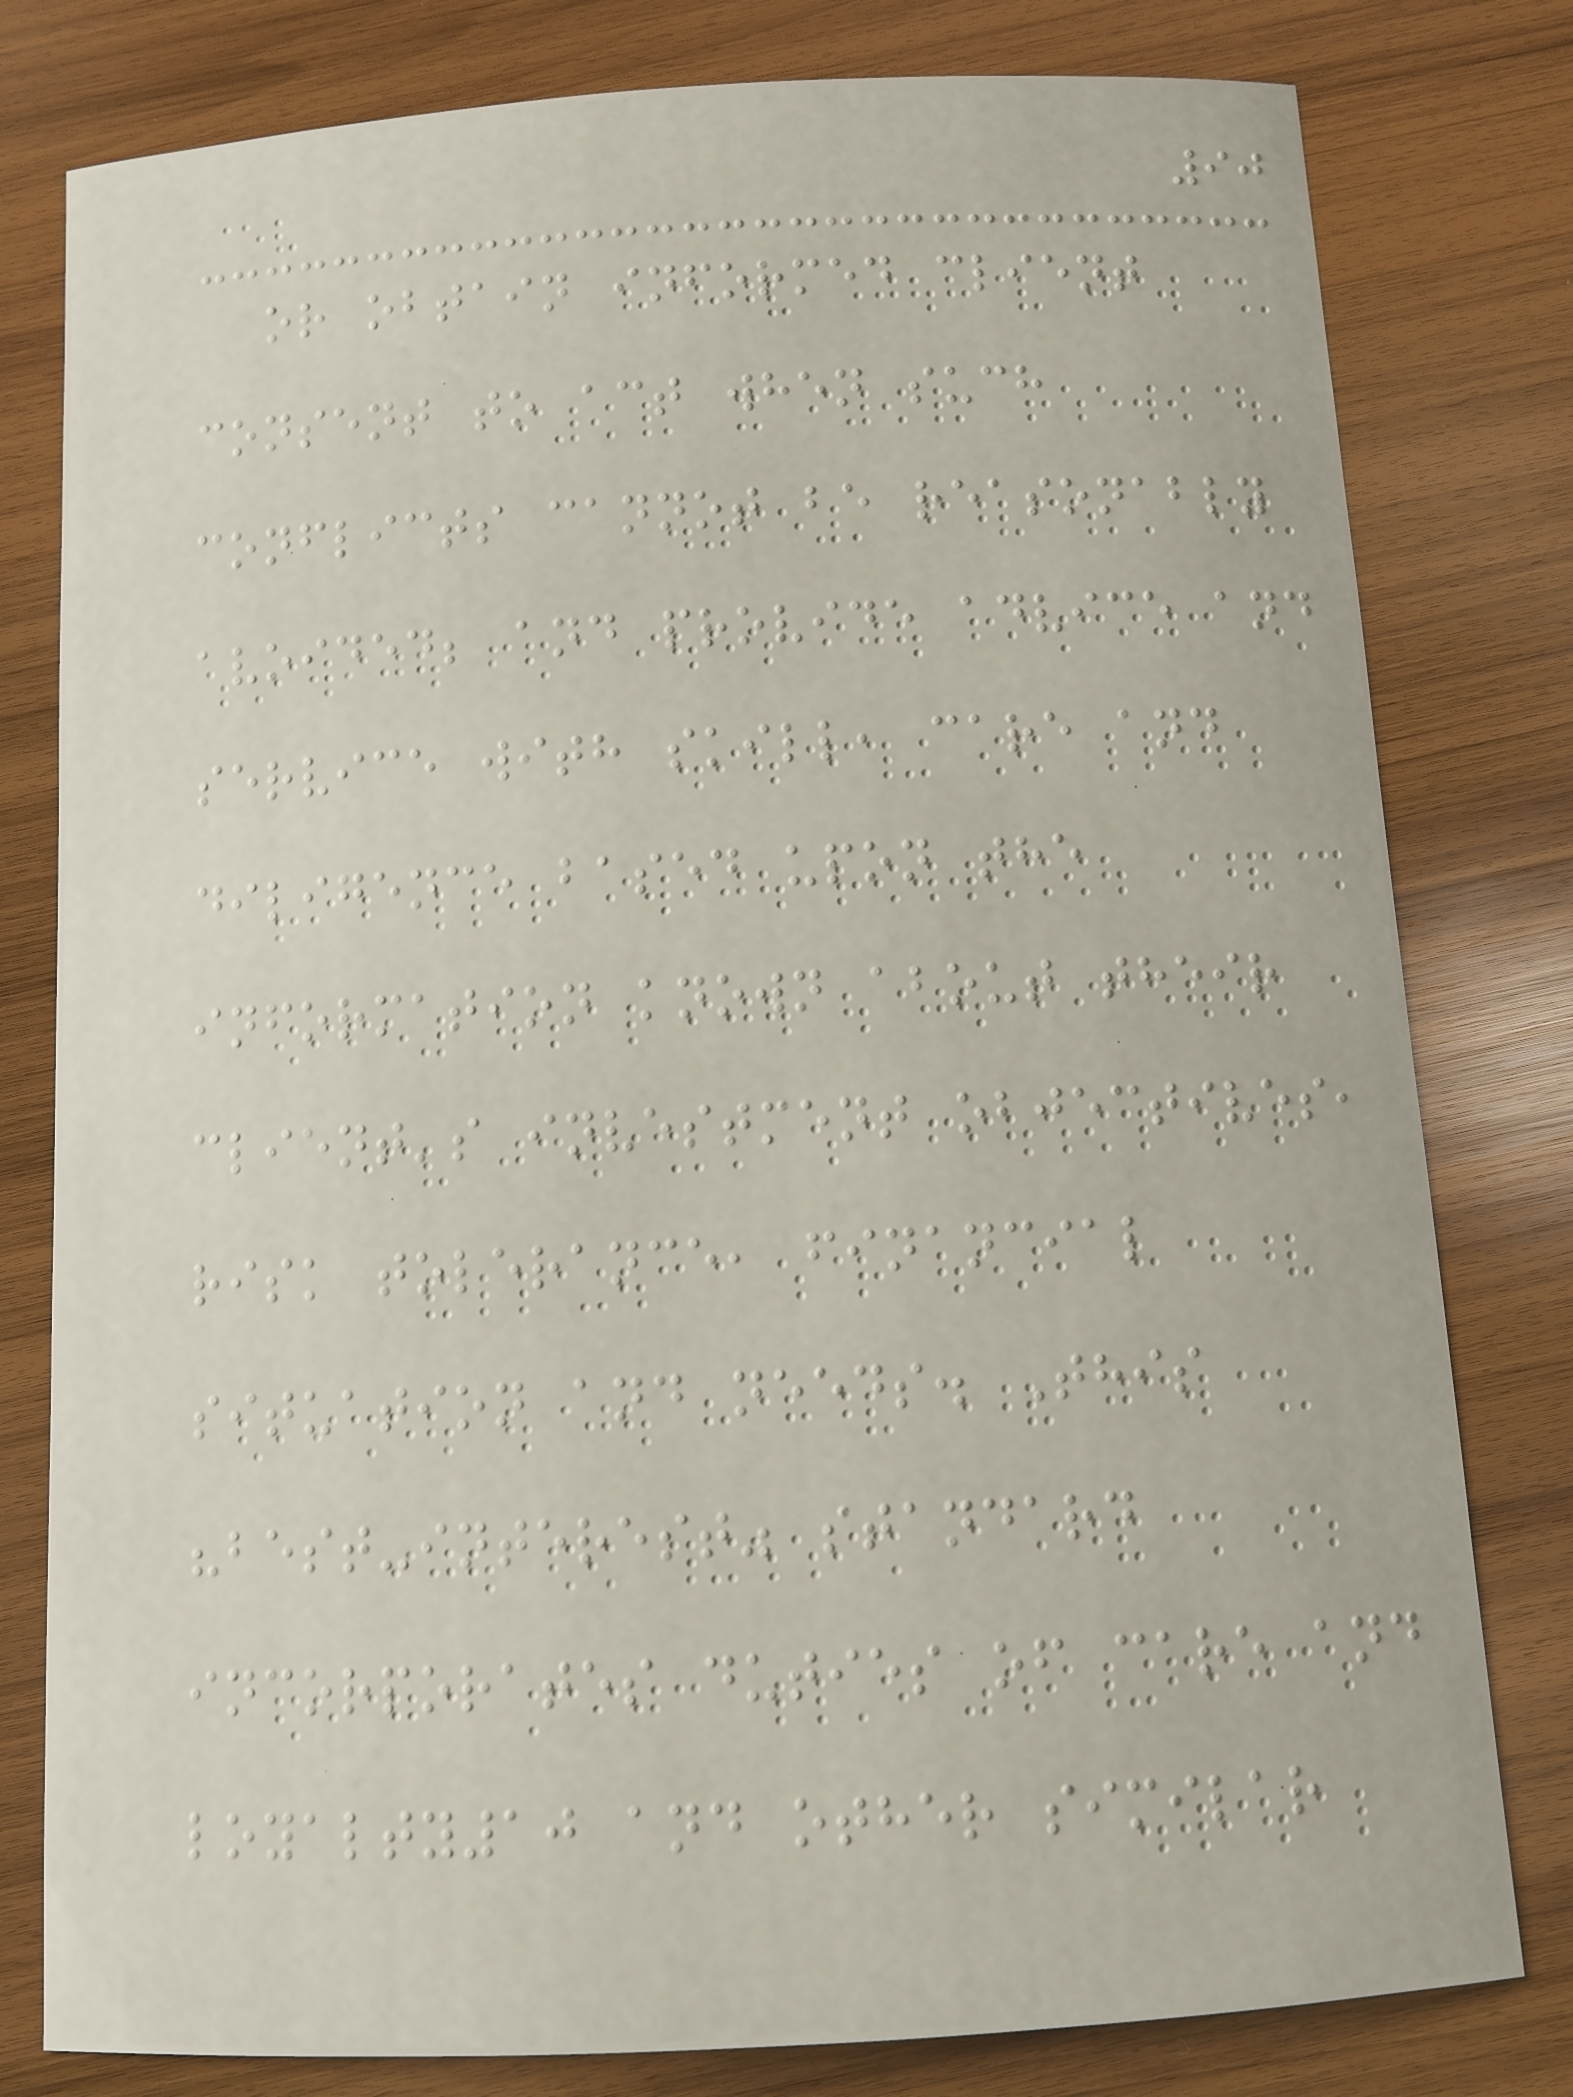90
or obtain informed client
consent to act when such
conflicts cannot be reasonably
avoided; and provide advice and
service with skill, care and
diligence based upon the
information known about their
client's investment objectives,
risk tolerance, financial
situation and needs. This
"best-interest" standard
incorporates duties of care and
loyalty10 and other similar
